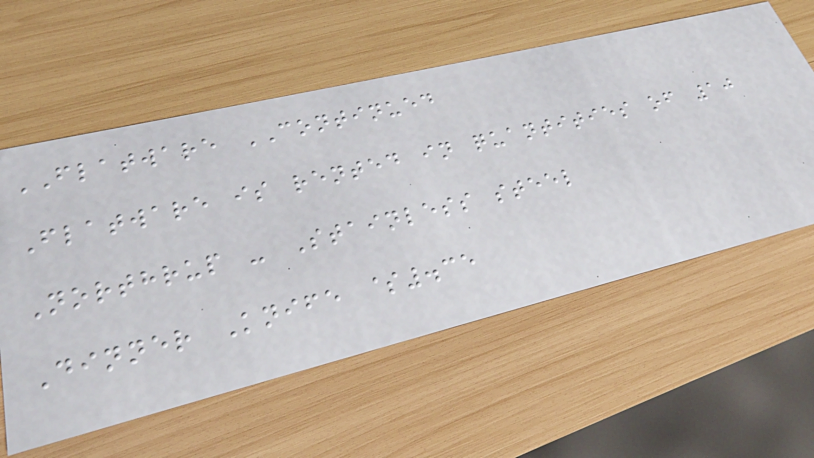FLATWARE CONTINUED
Flatware is rented in quantities of 10
Northrup - Stainless steel
Dinner Knife $.35
